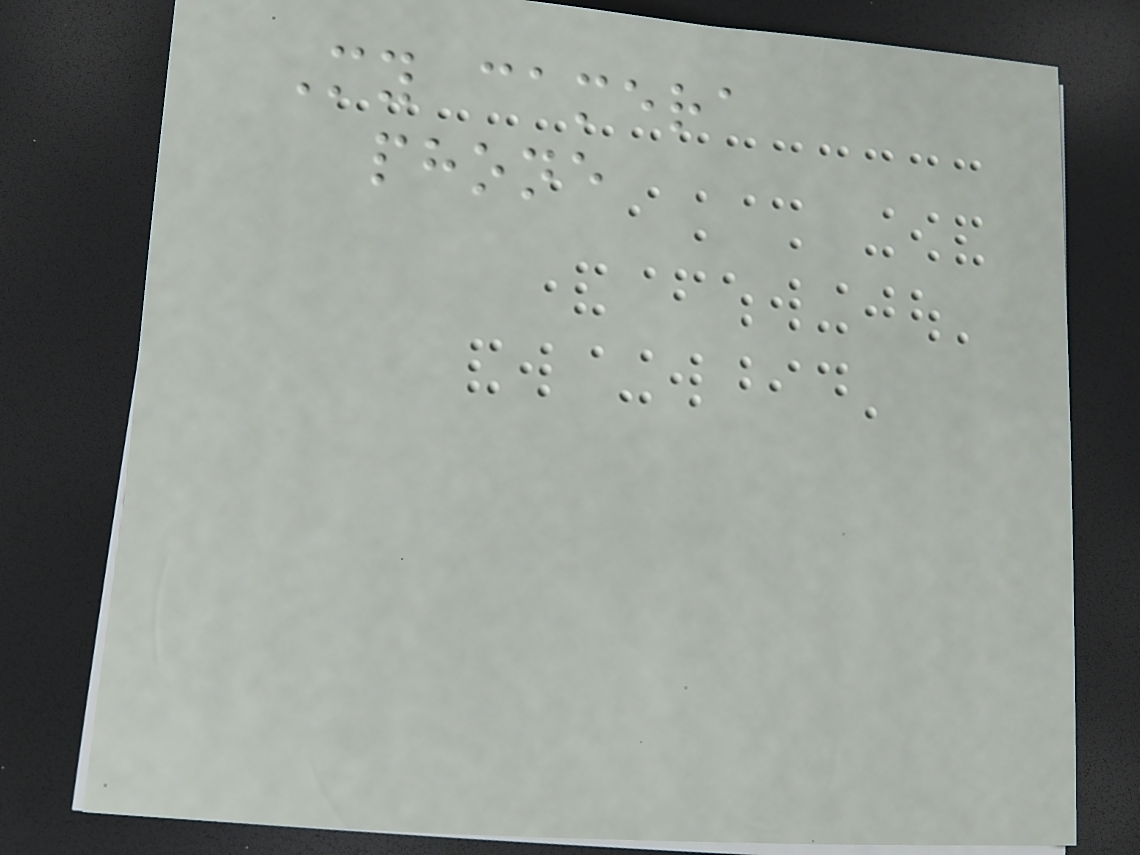My camera
phone
